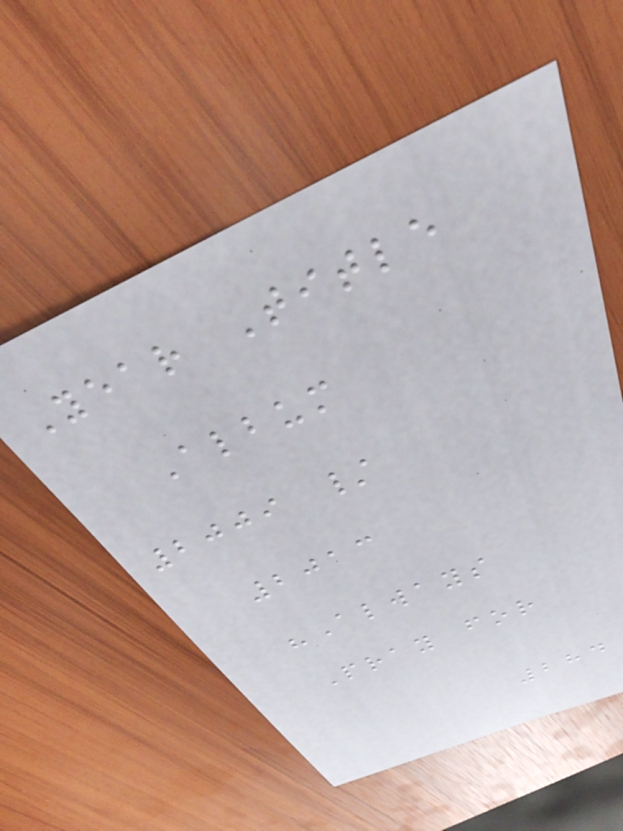Year Title
Album
2009 /
2013
"Always
Pray for
284
